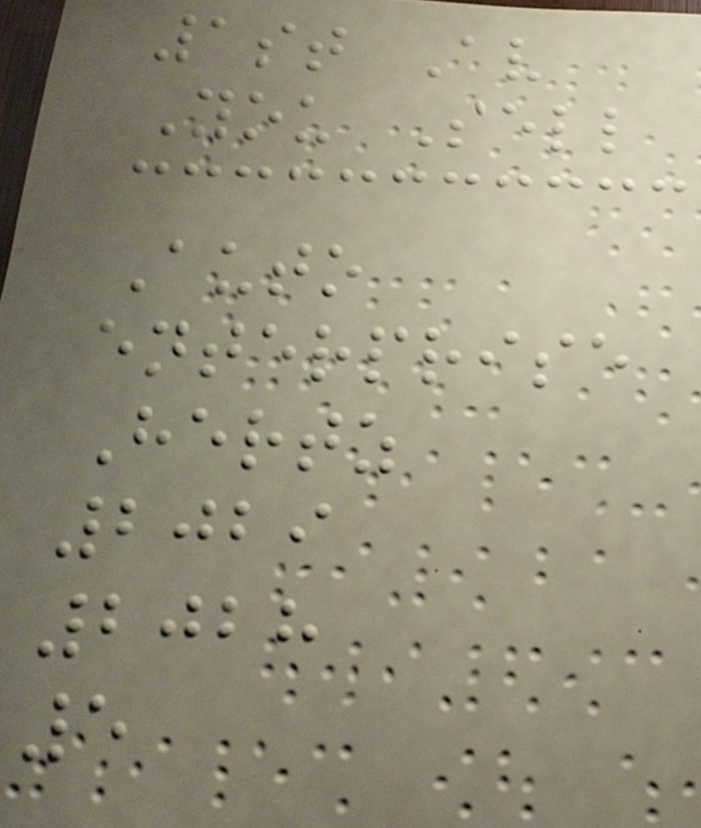1st Av
You Sell
Auto
enterprise
Hertz
2029
2028
5
